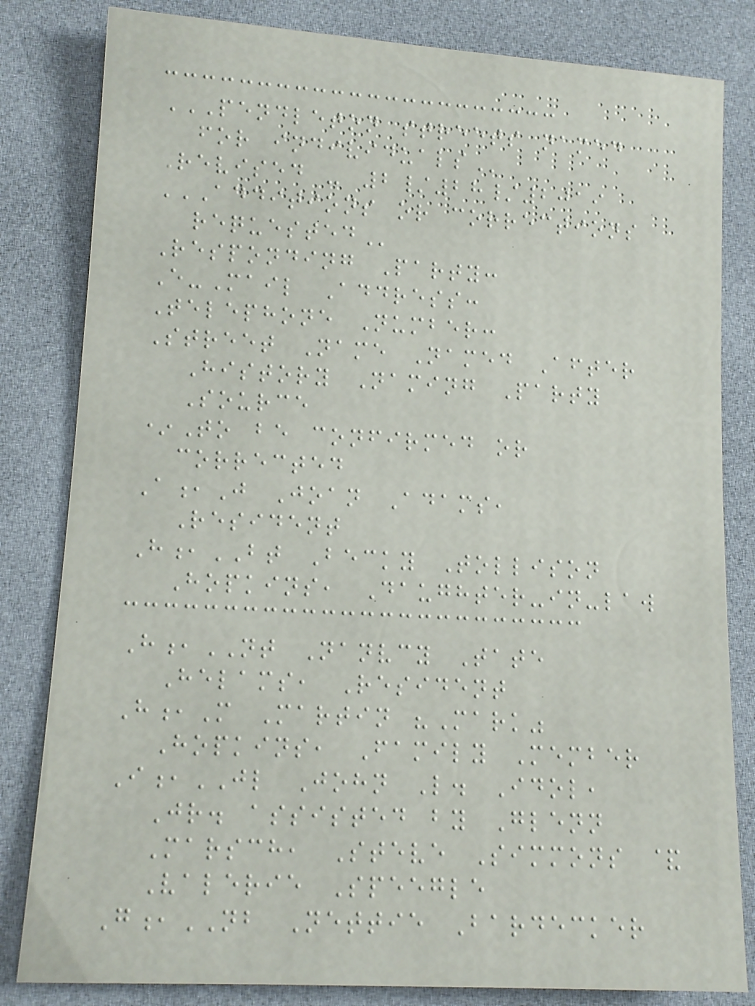PENDLETON STREETS NAMED
FOR INDIVIDUALS
Revised - 2/28/2019
ADDITIONS OR CORRECTIONS
REQUESTED
Responding Party:
E-Mail Address:
Telephone Number:
Street Name Named After
History Naming Party
Source
*To be confirmed or
corrected
A,J Joan Adams,
Resident
H,BT Becky Tollison
Hopkins, Daughter-in-law
H,NT Nanvcy Tate
Helams, Resident
H,M Martin "Mark"
Hopkins, Family Member
I,JL John L. Idol,
Jr. assisted by Glenn
Marsch, Steve Simmons &
Valerie Speegle
G,NB Nettie Bardecker
